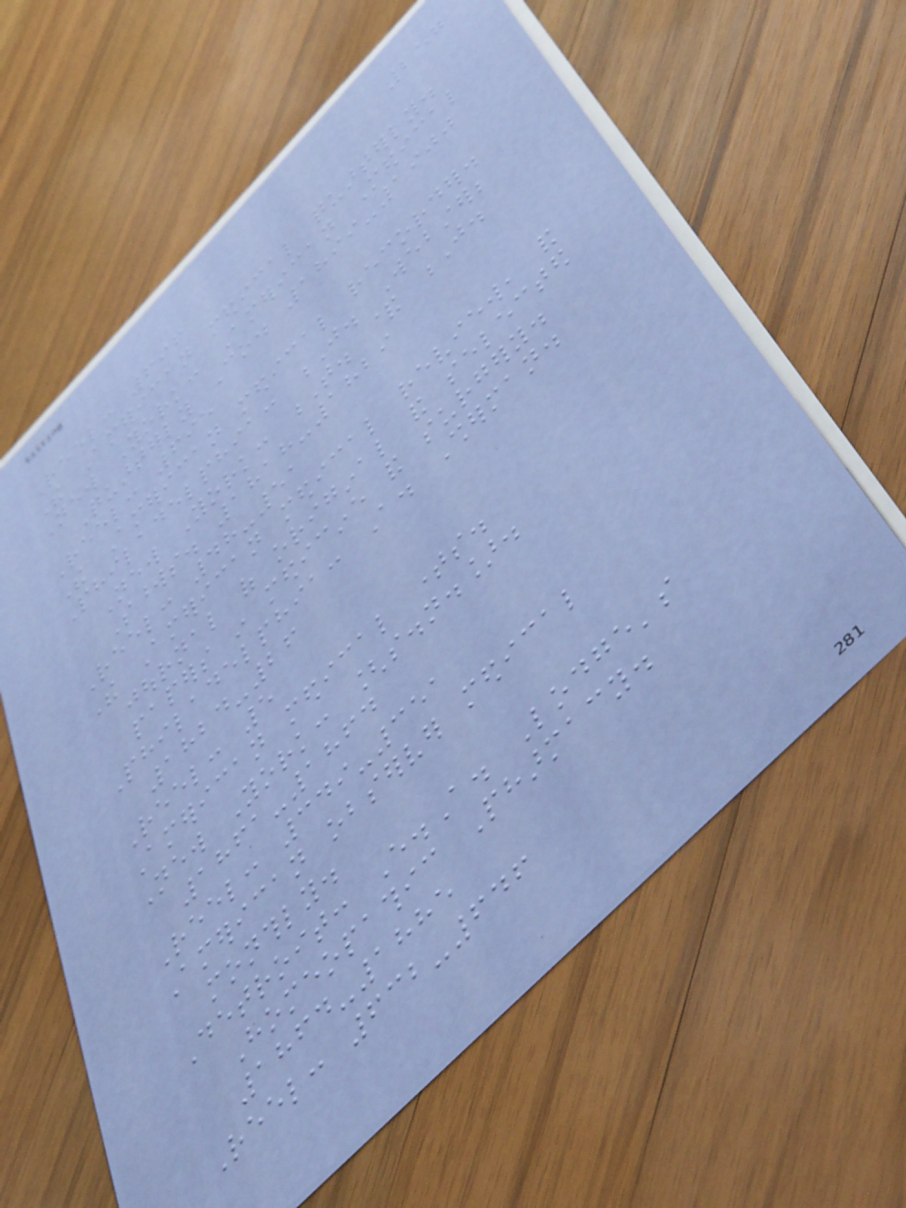257
Reel: 696
The American medical quarterly.
New York: American Medical
Quarterly Co. 1899-1900
Reel: 695
The American medical recorder.
Philadelphia: J. Webster;
New York: T. & J.
Swords. 1818-1829
Reel: 48-51
The American medical review, and
journal of original and selected
papers in medicine and surgery.
Philadelphia: A. Sherman.
1824-26
Reel: 5
American medical times.
New York: [s.n.].
1861-1864
Reel: 349-351
American observer medical
monthly.
Detroit: E.A. Lodge's
Homeopathic Pharmacy.
1864-1885
Reel: 632-646
